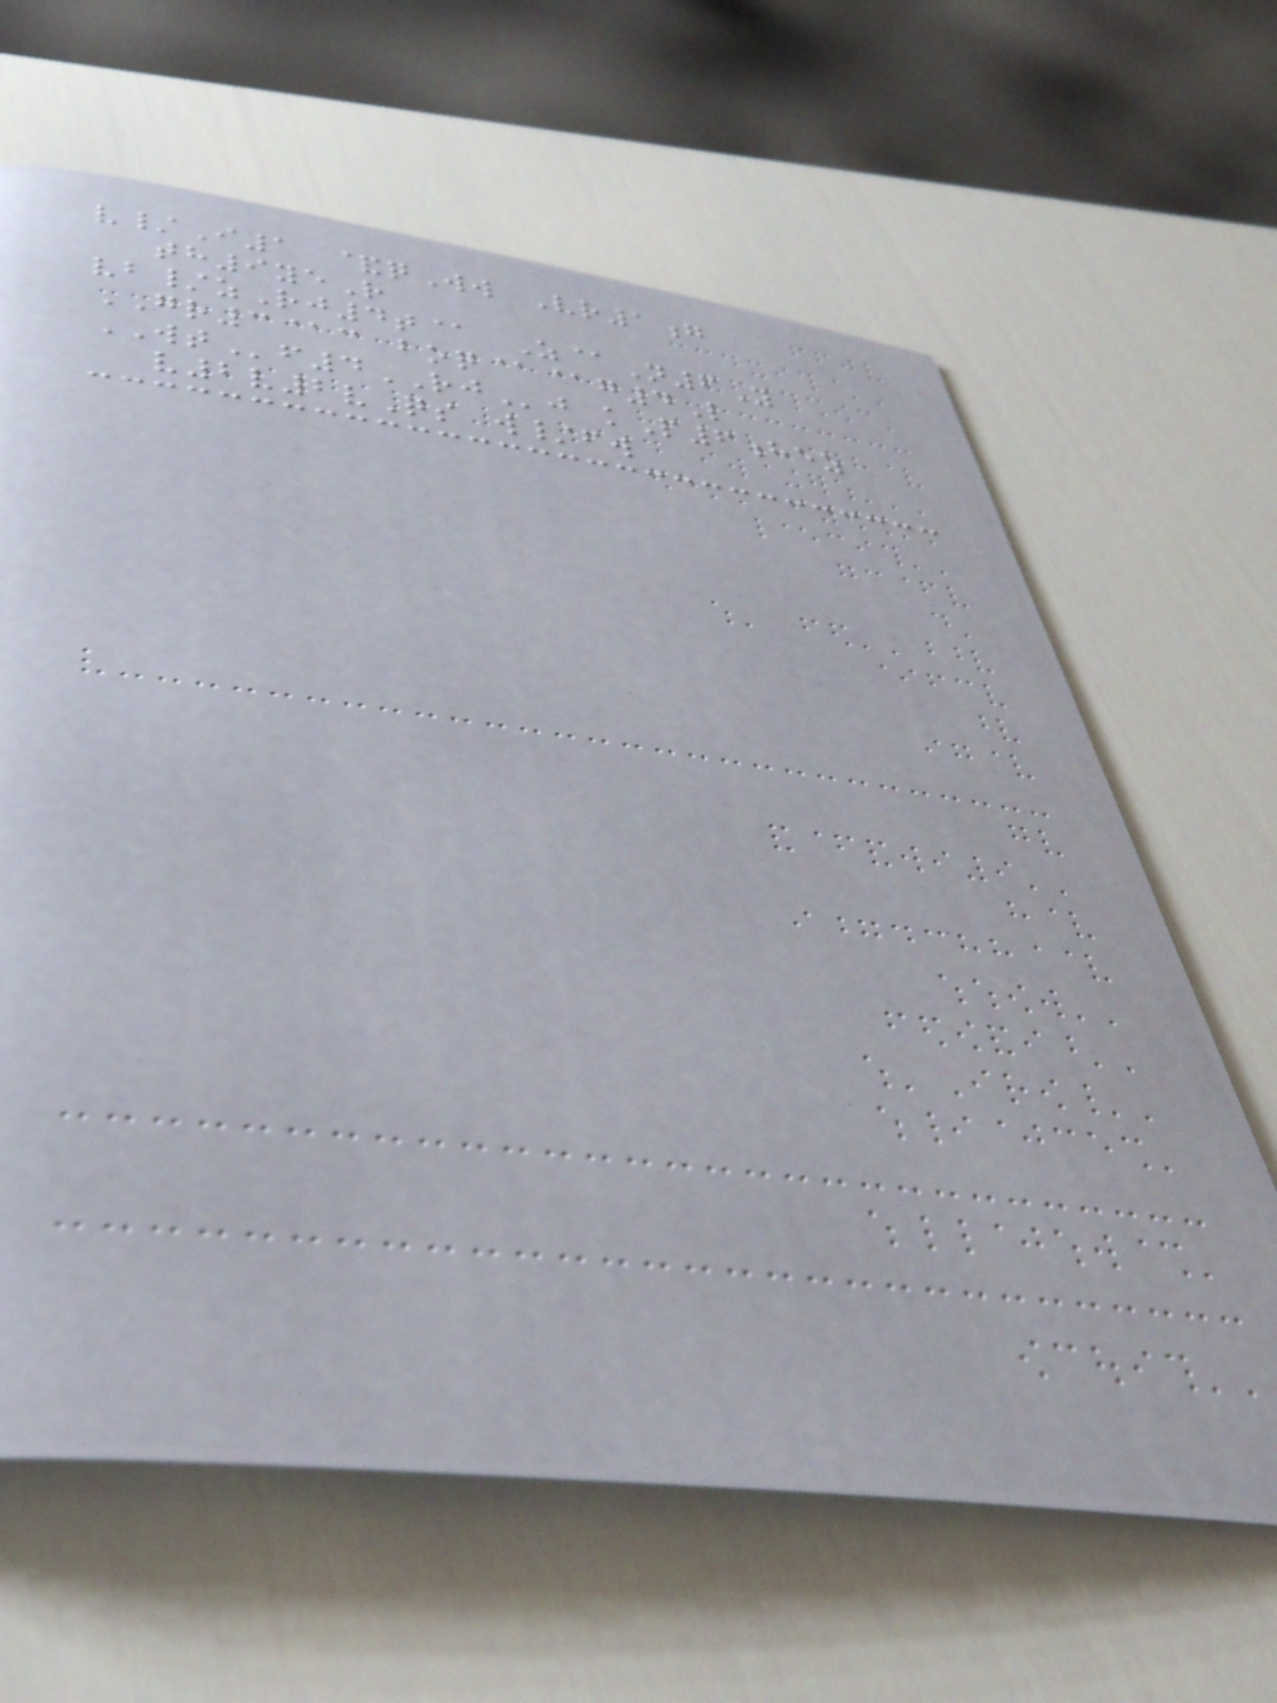v/I1 &qWw Vr1g
th9yeR
vb/zRj4t@ Z@N6Y
GR3@c boq@@g4L
WTf4RJj kP6hez
v2v2vQs w/fw
